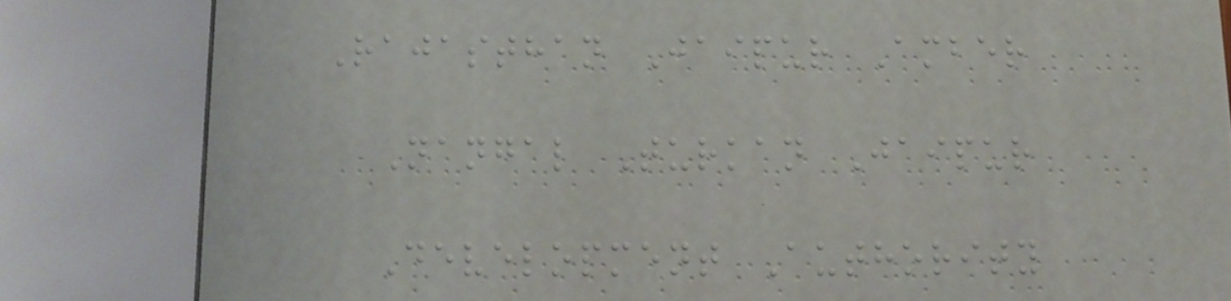Rajasthan Jaipur Amber
Nangal Turkan Jaipur
Development Authority
